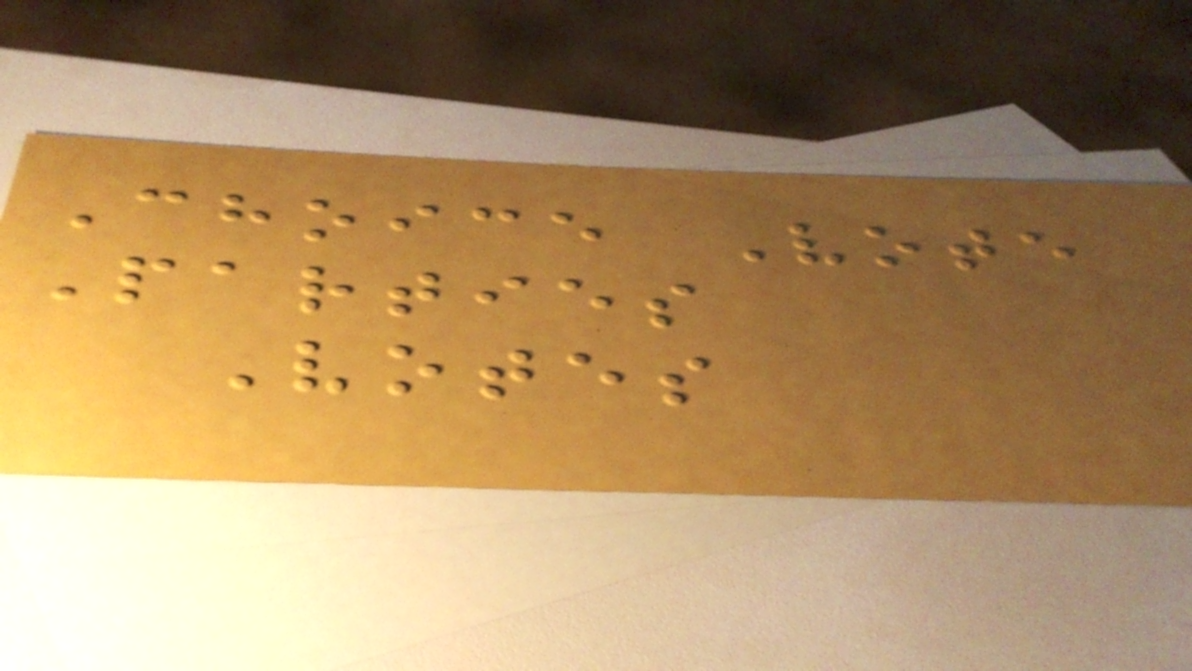Choice Vote
Parties
Votes
